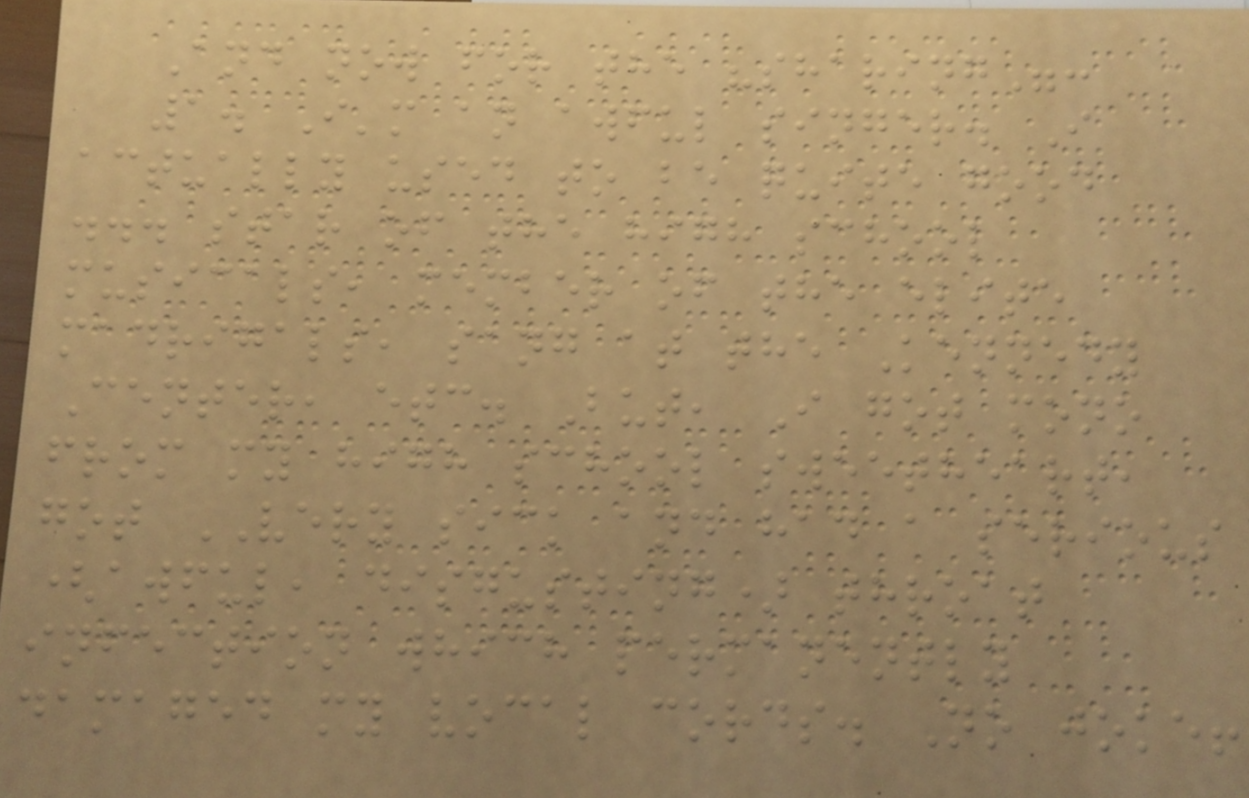And now for the "sharing":
1. I'm an awful singer. I
actually used to be quite good
... star of the high school
musicals, member of the elite
madrigals, sang at the Kennedy
Center, etc. But, I got mono
from my high school sweetheart,
got VERY sick and had a serious
(awful, disgusting) throat
infection which permanently
damaged my vocal cords. No joke!
